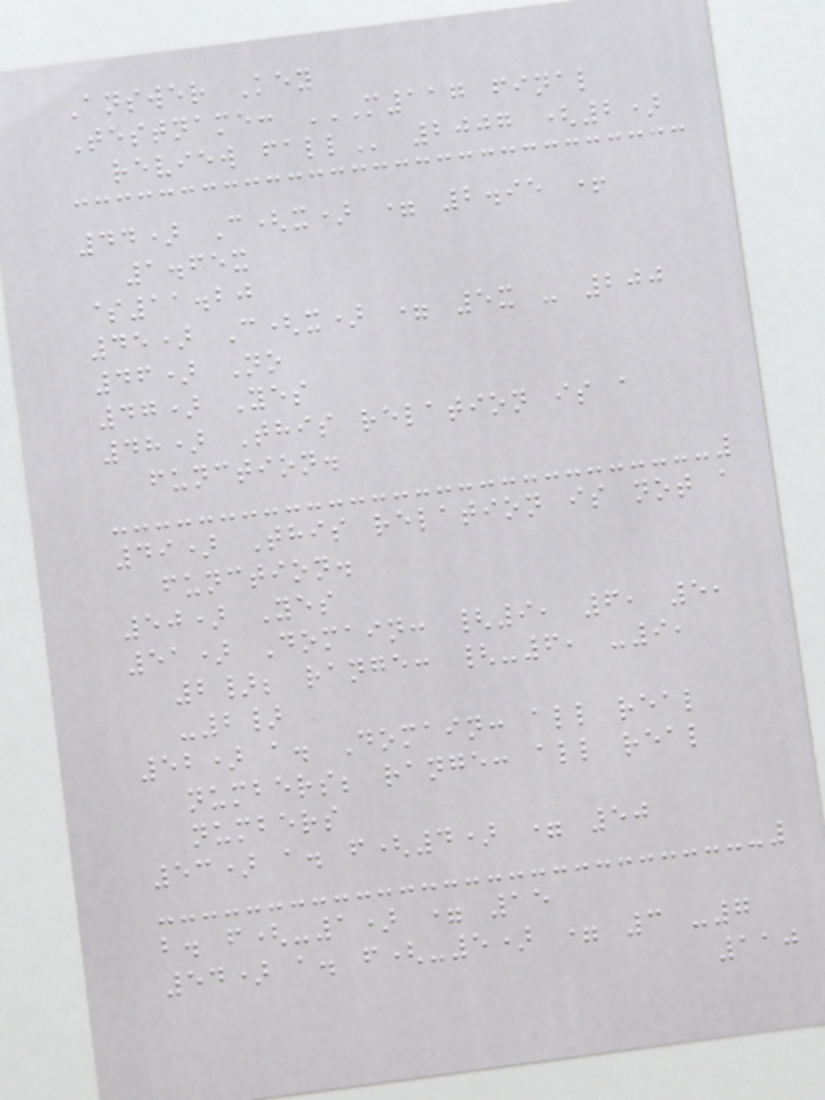Answer Key
Testname: M117 FINAL
REVIEW FALL 2007 (2)
44) C(x) = 2.95 +
1.65x
$11.20
45) C(x) = 5x - 200
46) No
47) Yes
48) This relation is a
function.
49) This relation is not a
function.
50) Yes
51) Domain: {9, 6, 5,
2}; range: {-6, -9,
-2}
52) a. Domain: all real
numbers; range: all real
numbers
53) a. f(4) = 50
b. f(-1) = 15
54) a. f(-5) = 3 -7
110
